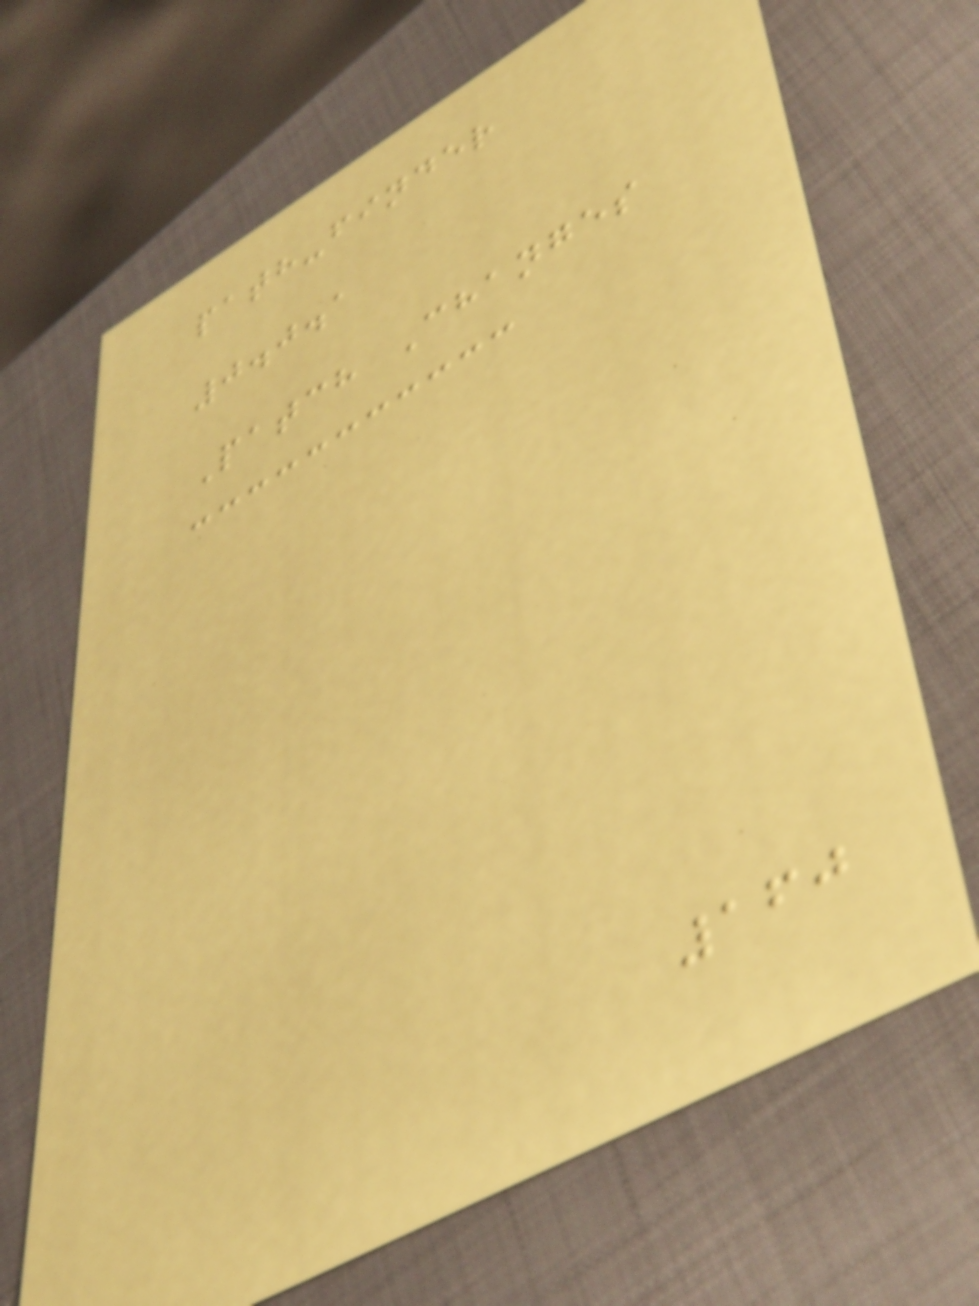path-finder
0.0.1
Patch Changes
160
